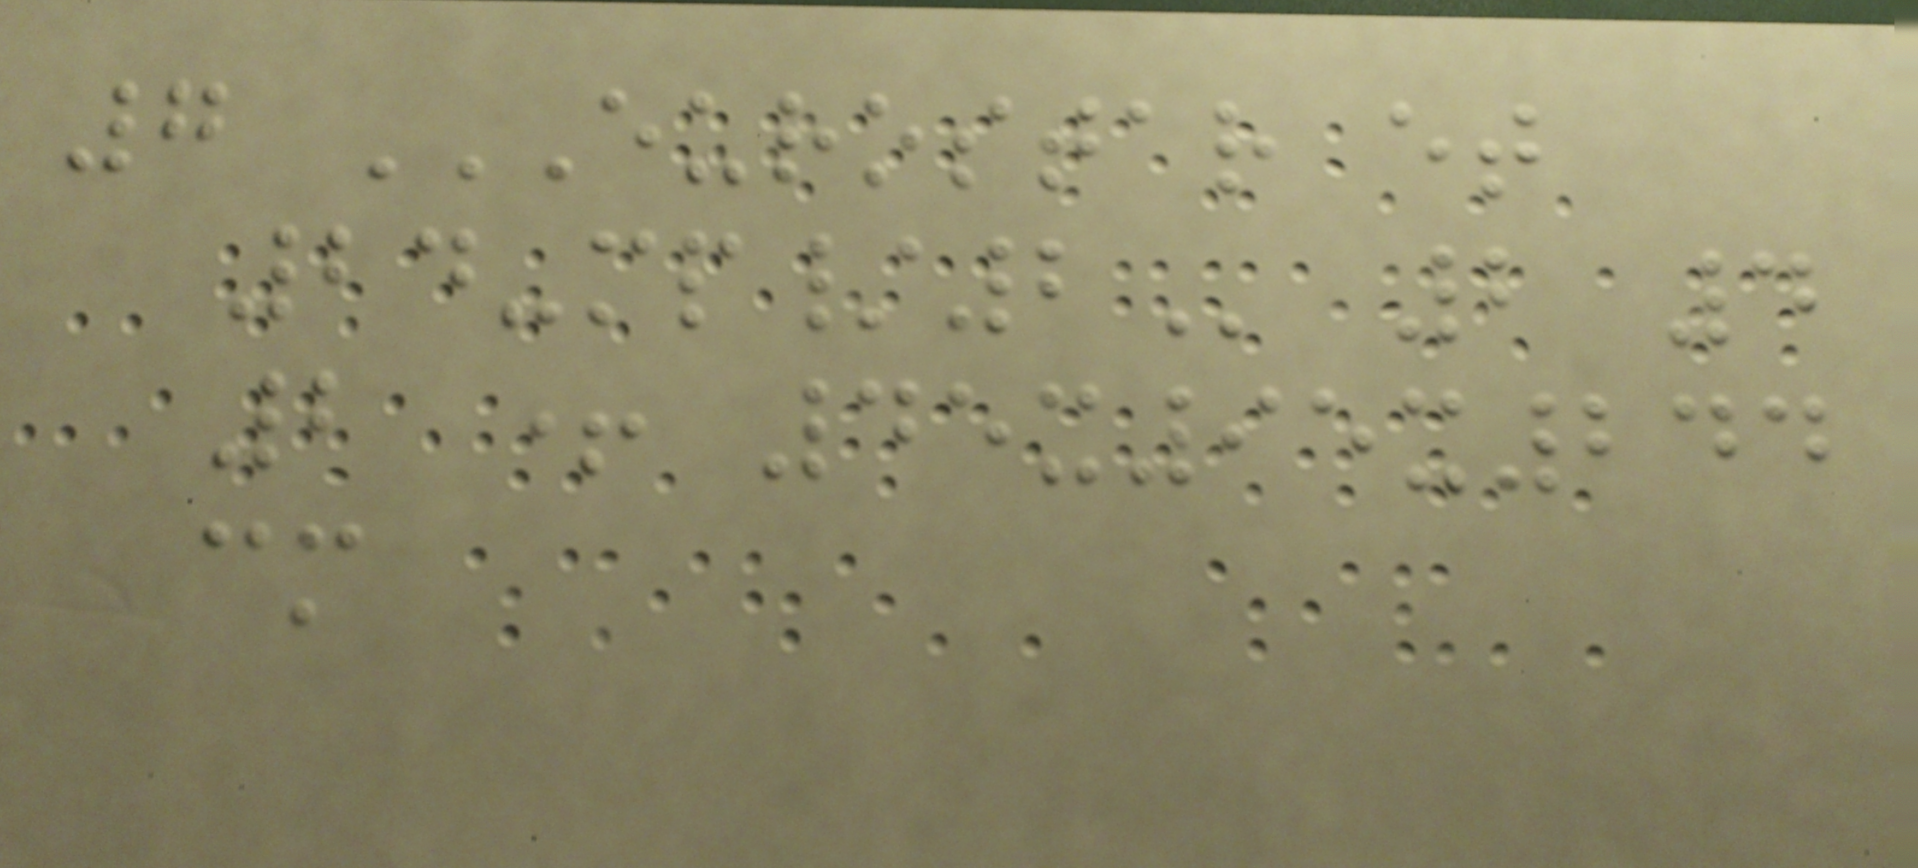7 EUROSTAR ET
24-MP/2 2 4
2 + 45x95x244
cm
